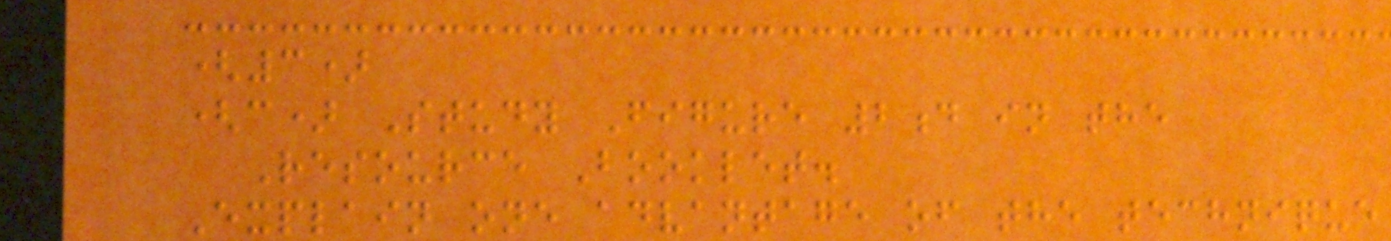(3)
(c) Study Figure 2d in the
Resource Booklet.
Explain one advantage of the technique
